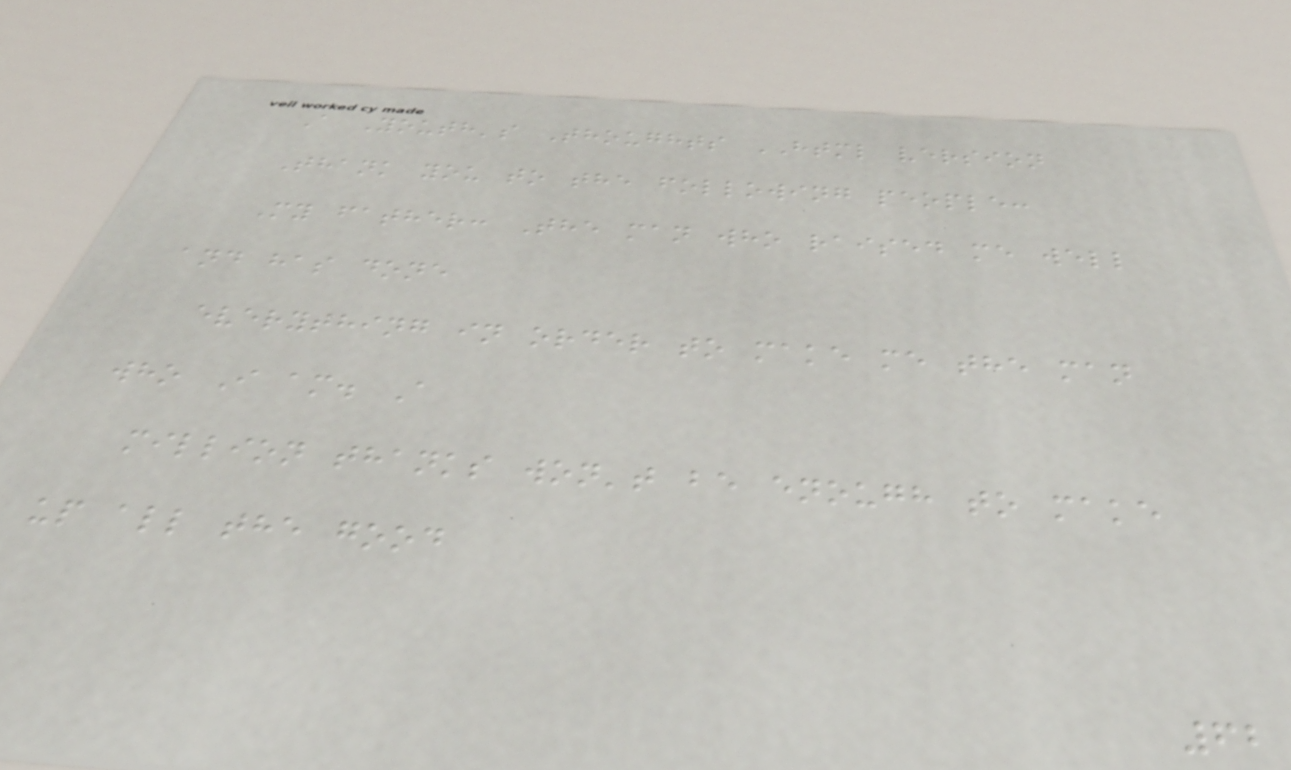A Youth's Thoughts HTML version
Thank you to the following people:
My father: The man who raised me well
and has done
everything in order to make me the man
who I am. A
million thanks won't be enough to make
up all the good
62
